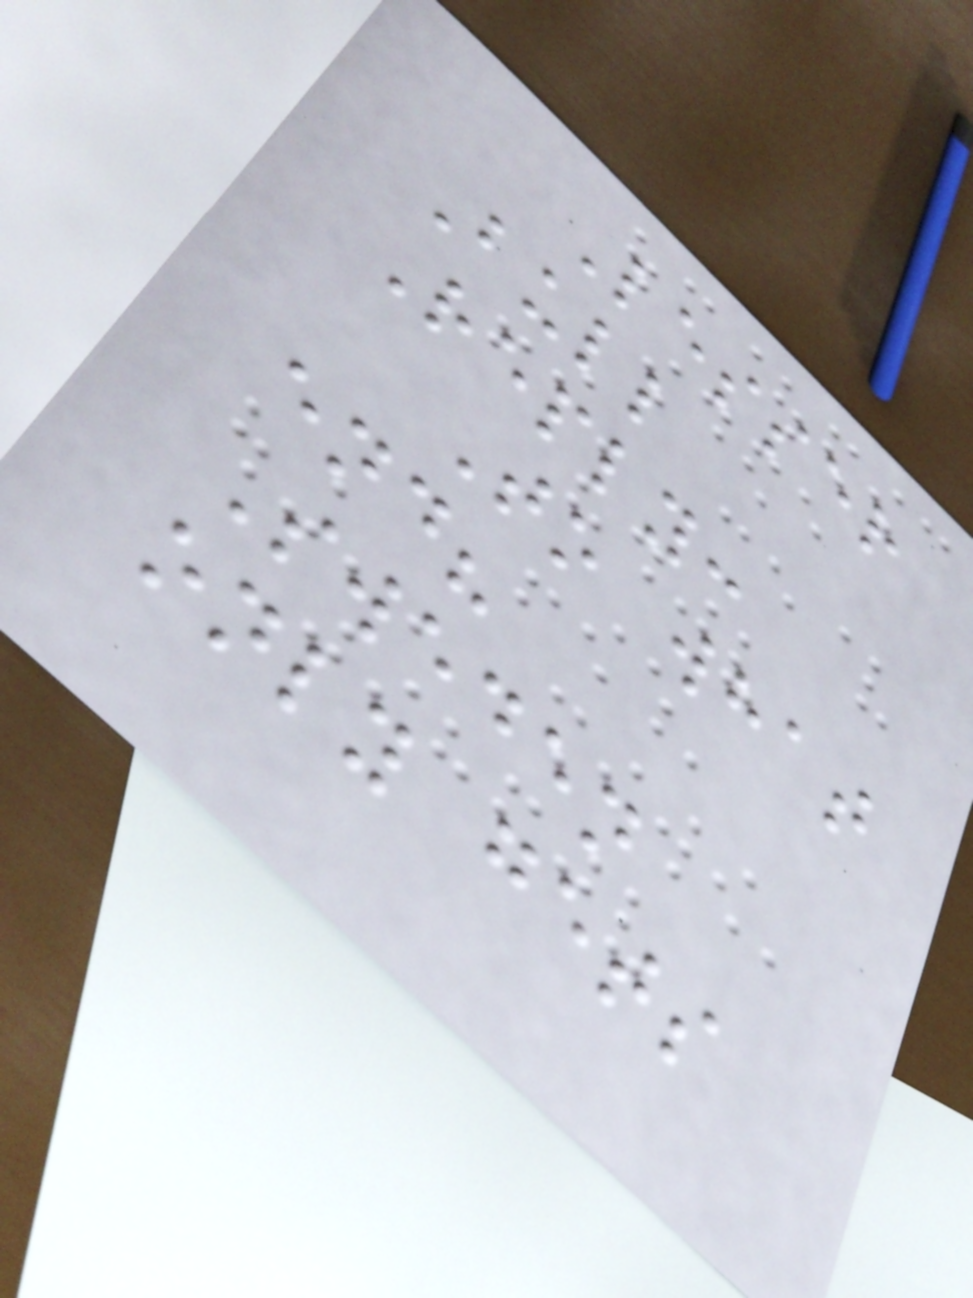Lesser
Bull
Reply:
To what
end?
Sweden
only gets
